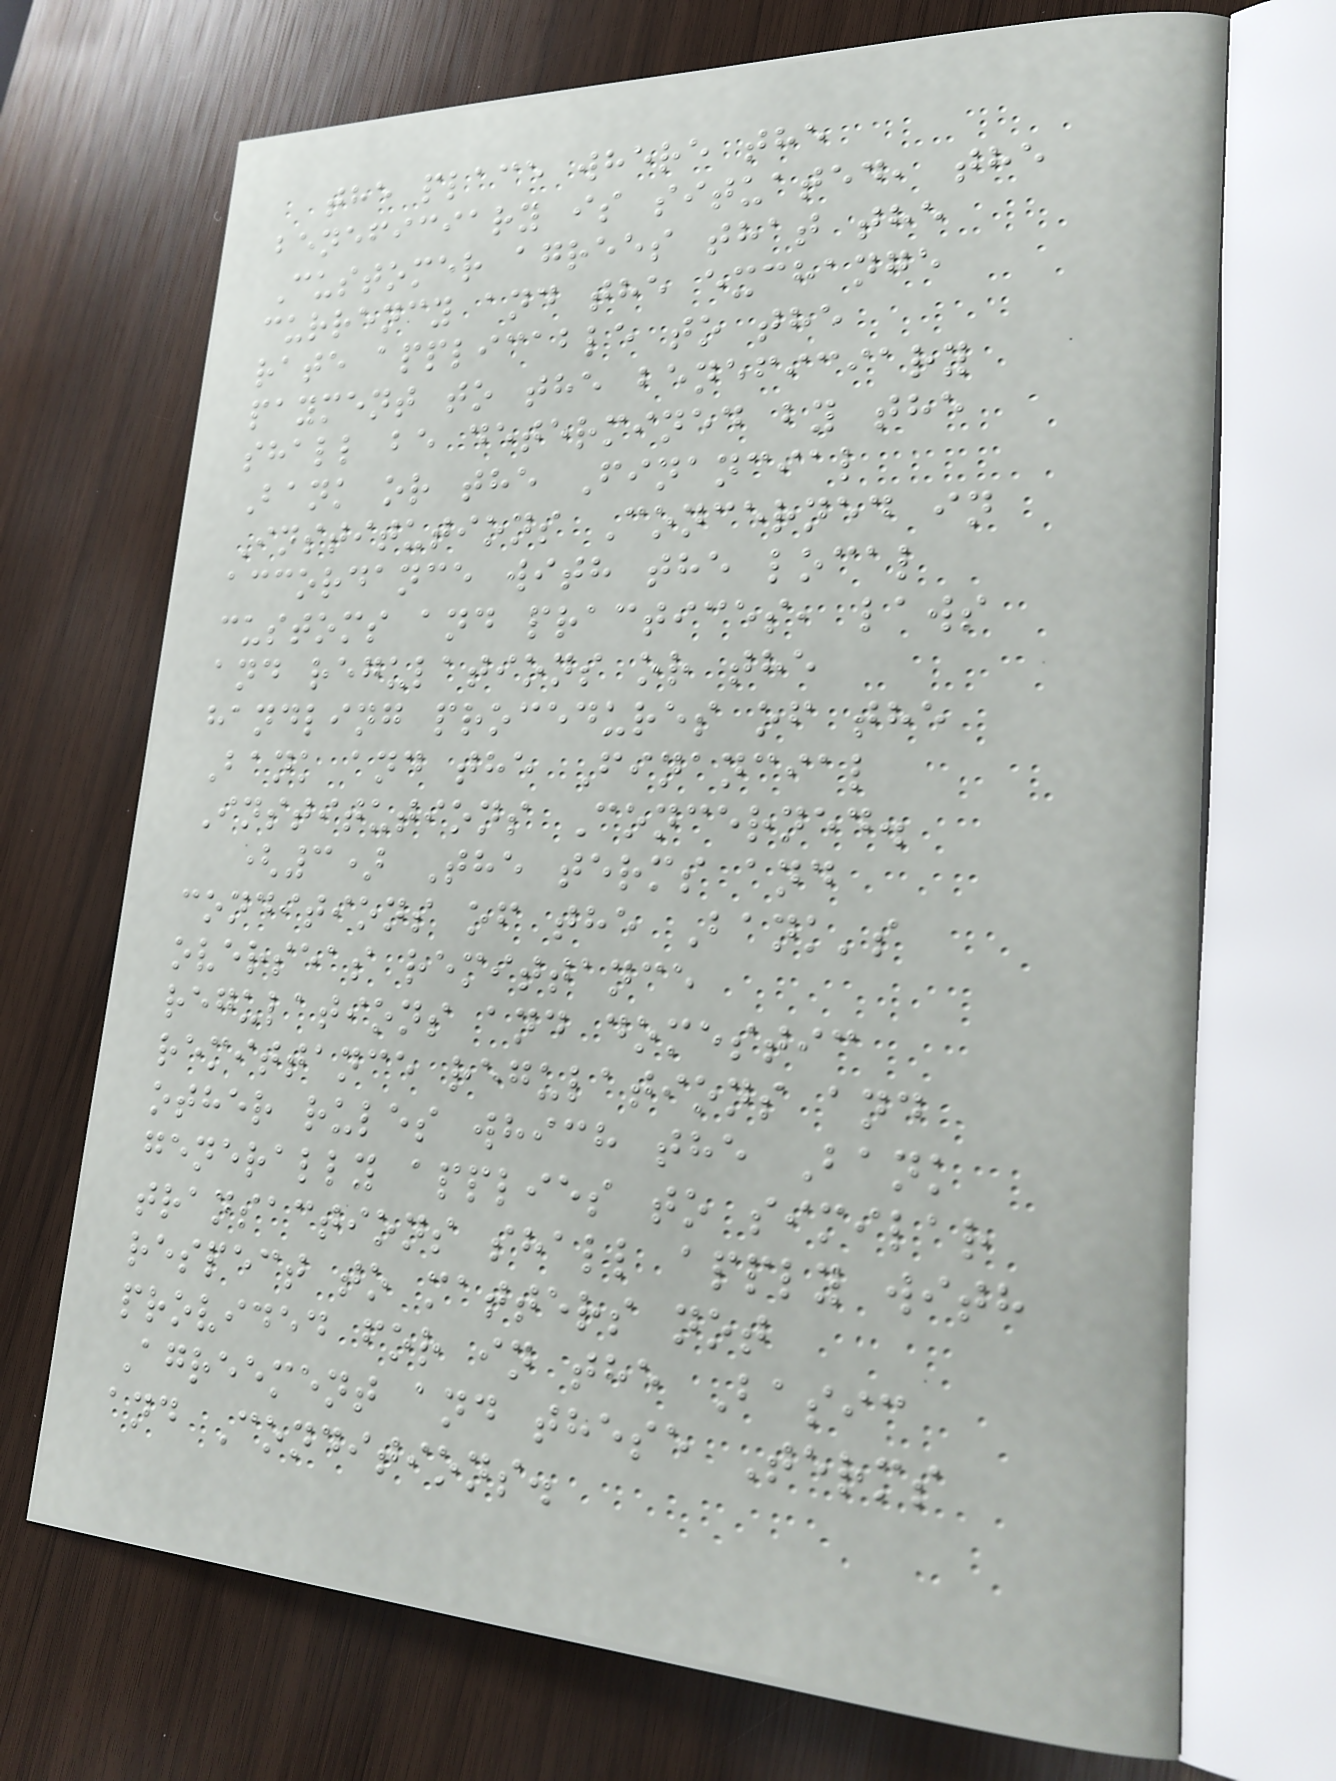the place where the
beneficiary is situated, the
Customer agrees that the
currency and the exchange
rate applicable to the
payment to the beneficiary
shall be determined by the
Bank or the Financial
Institutions Concerned in
accordance with the local
customs and practices, laws
and regulations or the
handling procedures of the
Bank and the Financial
Institutions Concerned.
(3) The terms and
conditions of the Bank's
overseas remittance
regulations and domestic
remittance regulations and
other rules which the Bank
generally applies to similar
transactions shall apply with
respect to matters not
provided for in the Basic
Agreement and these Terms
and Conditions.
